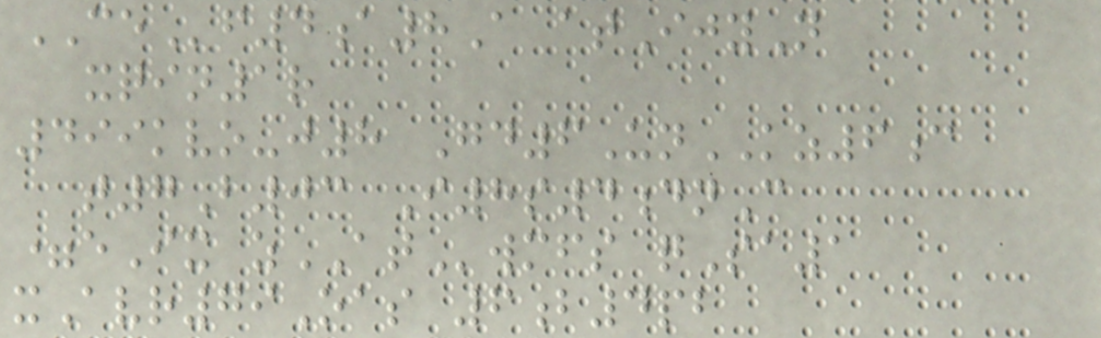CEf4a8A atIjyN
xqin1r
499kvo-j8 Gd6UnKZ6c
t7B03 I8s4dnC
=eIx zATwmfs qSa1
xAvr79Oas 6b4pb
